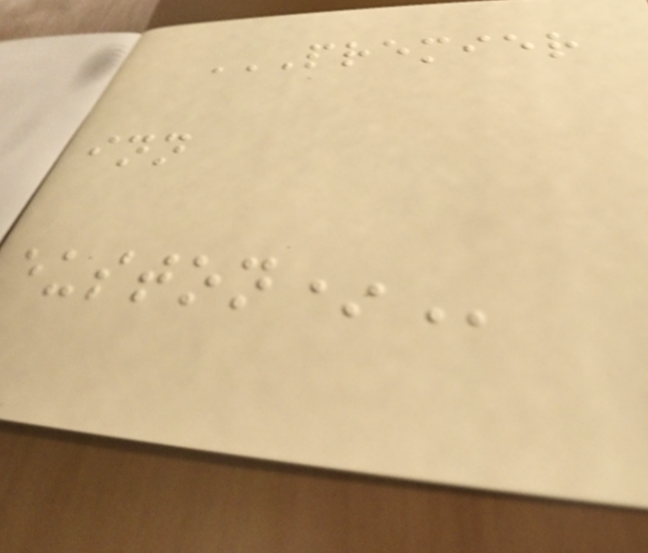PREMIER
INN
EUSTON*
